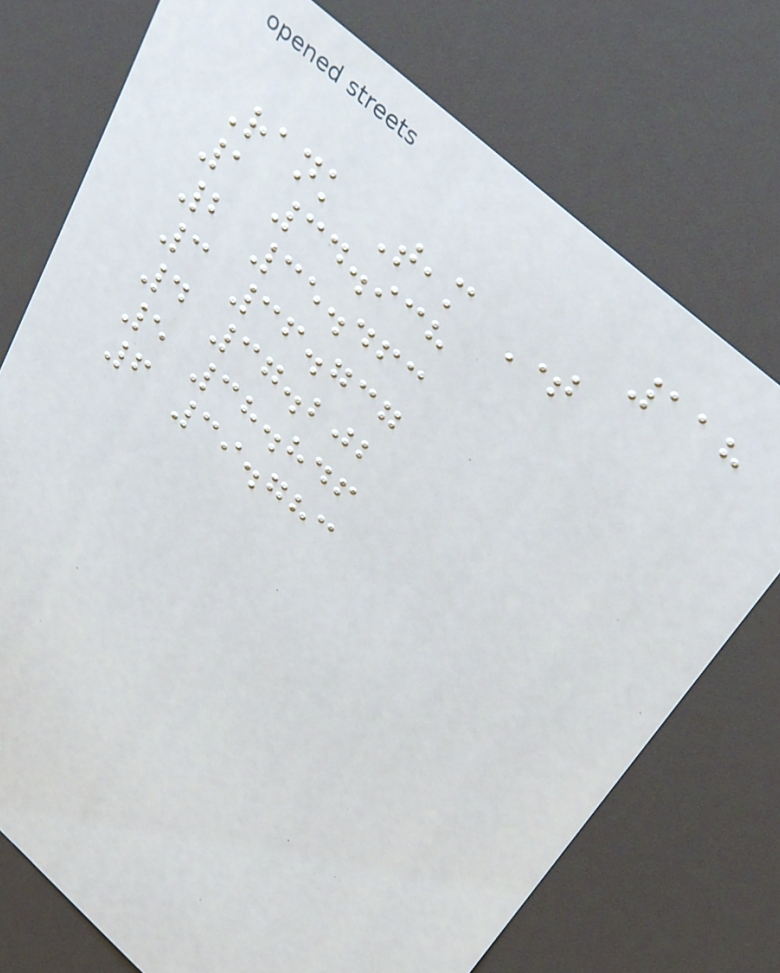118
Rank Team Time
1 34.938
2 35.463
3 36.737
4 37.202
5 38.846
6 39.783
